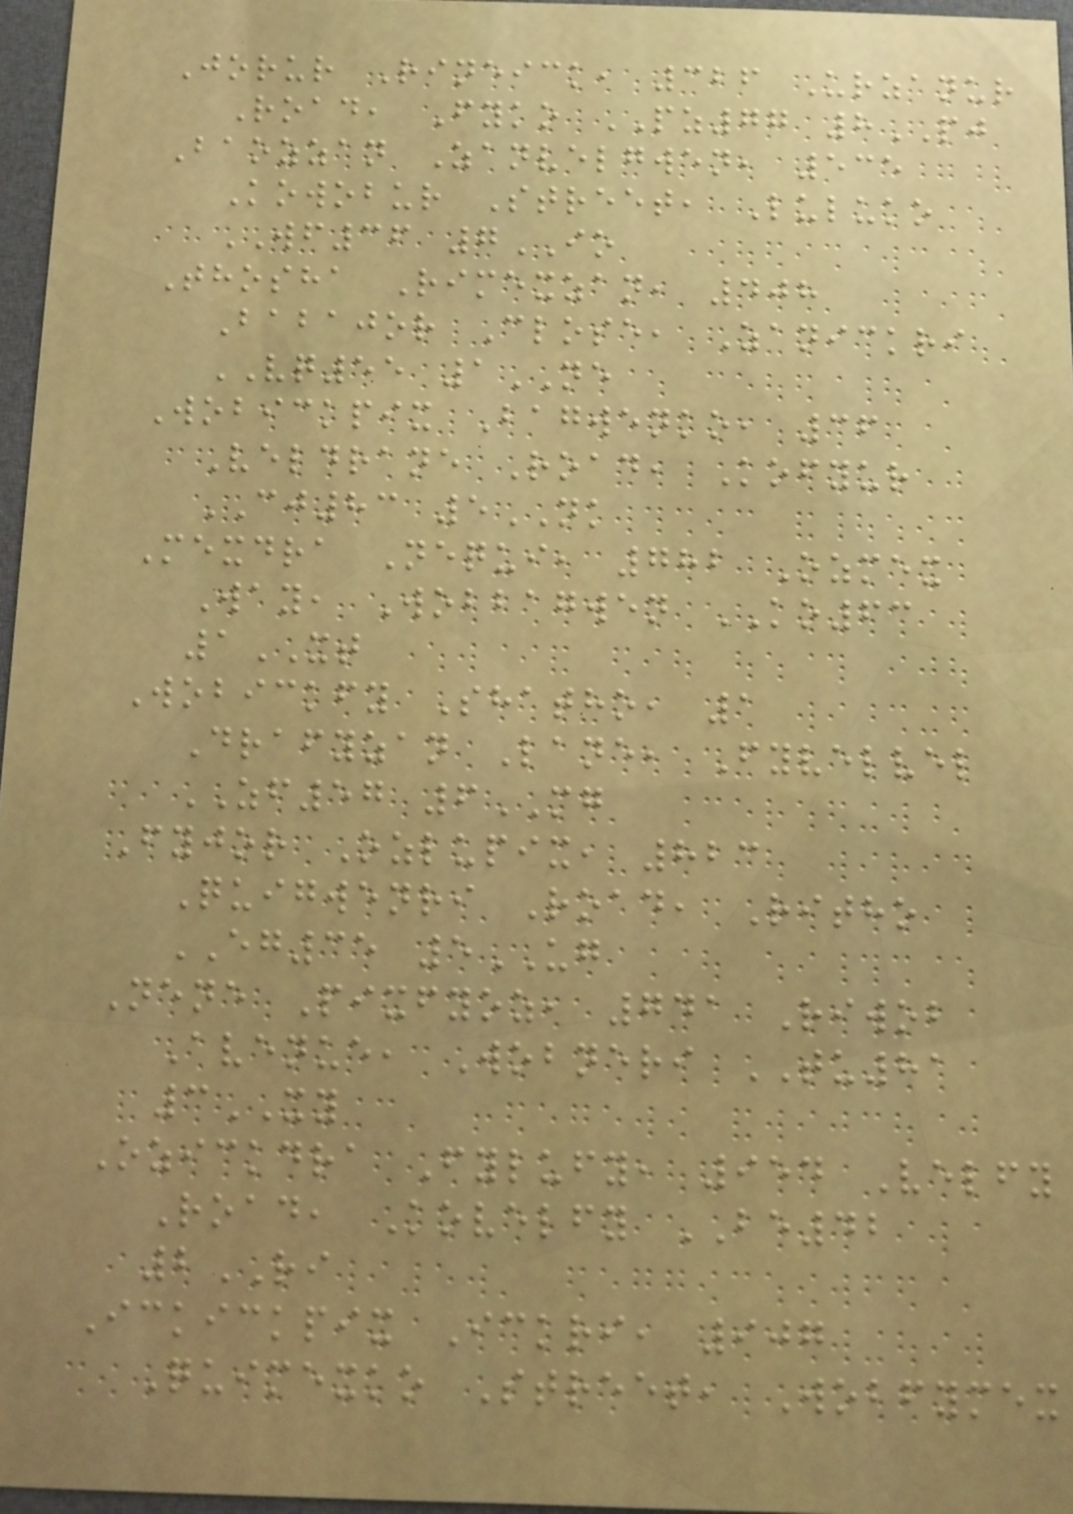Jorur Rineick, 326 Urzanur
Road, Fyko PZ77 8PJ
Baozzan Zanvelgwen, 535
Kowobur Street, Luluko
WF36 7IO
Thosha Rimexzan, 408
Babajor Close, Zanickri
VQ55 1NE
Wobickpix Bagwenko, 36
Veldrane Road, Kofyur
CJ83 5NK
Mexdra Nequi, 782 Ozmex
Way, Wobbagwen KO63
1XT
Wobickfy Shatho, 1
Drafyzan Lane, Fyvelvel
ZF57 6MG
Fyjor Ozlupix, 823
Quigwenri Road, Ritho
EG35 5UG
Nene Pixfyoz, 741 Riwob
Avenue, Wobneri TU81
3XY
Ozickdra Fylufy, 954 Velfy
Road, Kovelfy BE42
2RI
Ickickpix Ickri, 907
Quimexko Street, Wobfymex
